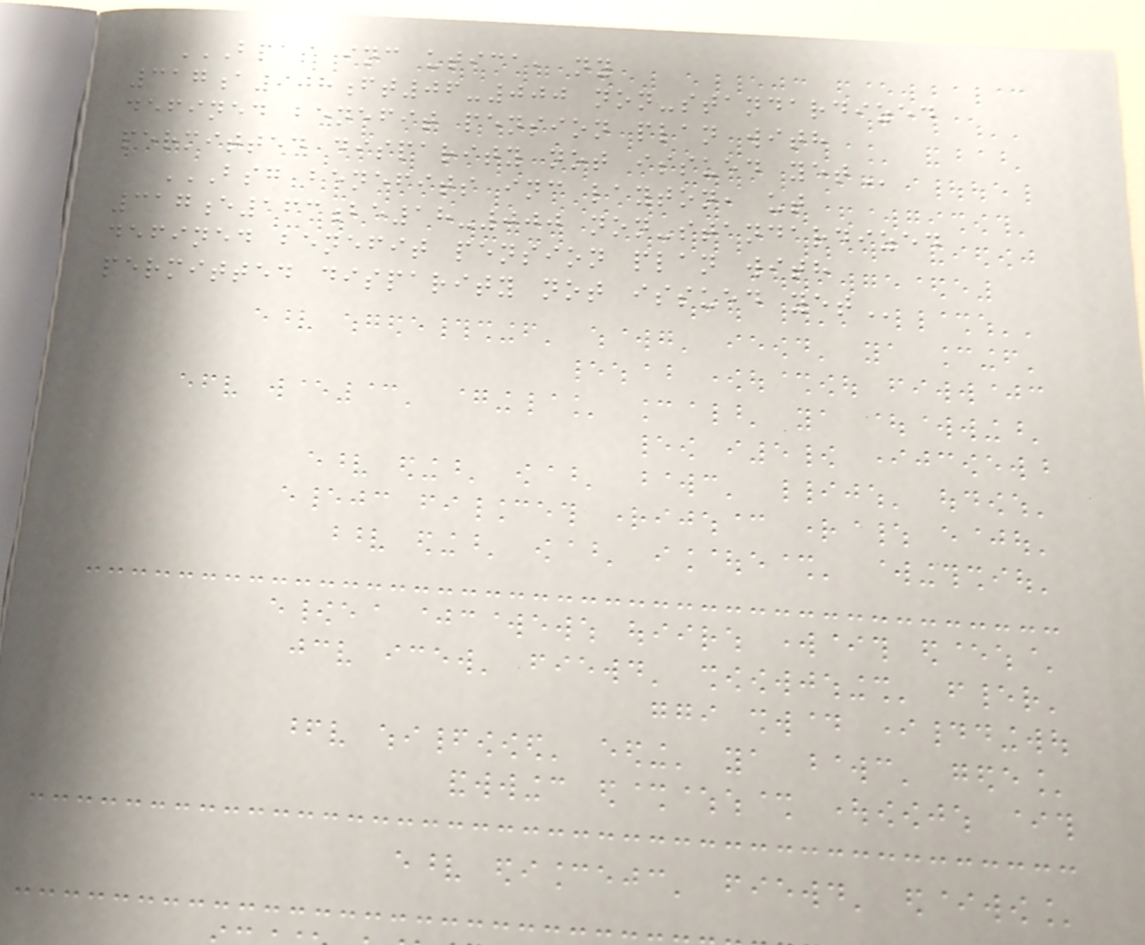BPAS INC UTICA, NY
317A908FT06-000 NON-STANDARDIZED
DEFINED BENEFIT PENSION PLAN WITH
PERMITTED DISPARITY NOT ISSUED YET
BSG BENEFITS INC LAYTON, UT
317E163BE18-000 NON-STANDARDIZED
DEFINED BENEFIT PENSION PLAN WITH
PERMITTED DISPARITY NOT ISSUED YET
